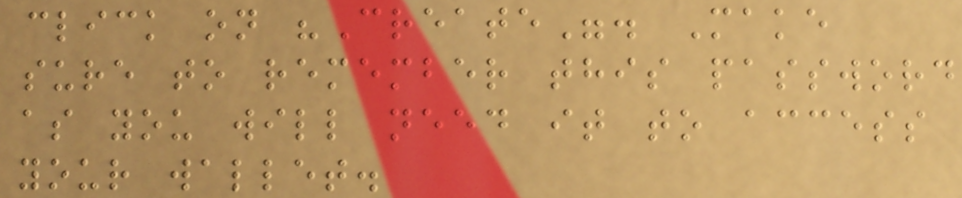click on "Create". Make
sure to remember this password
as you will need it to access
your wallet.
